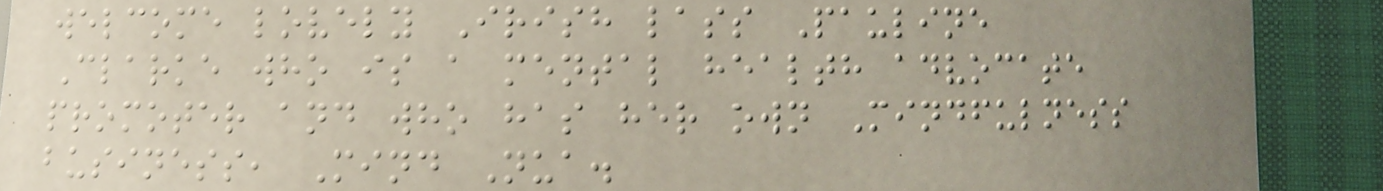welcome lovely Irish lass Pauline
Clarke who is a mental health advocate
promoter and who has her own Mindfulness
business, Mind Nua.
